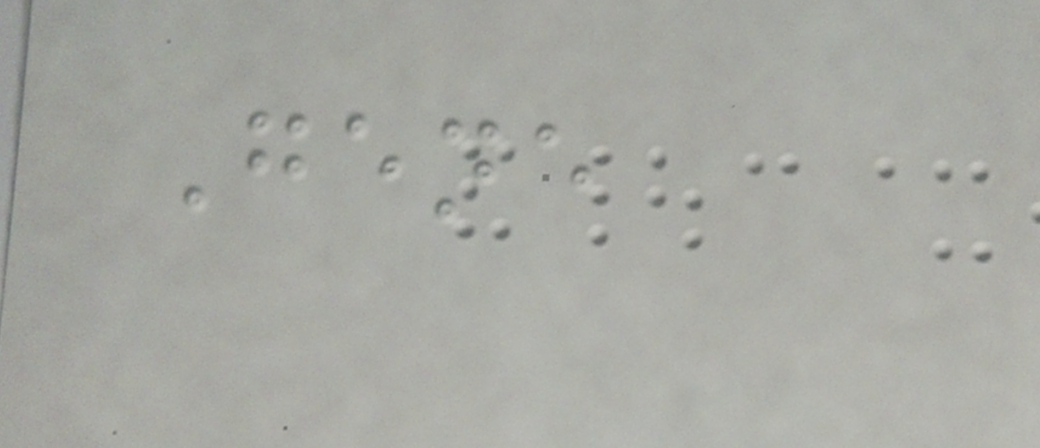Gene
